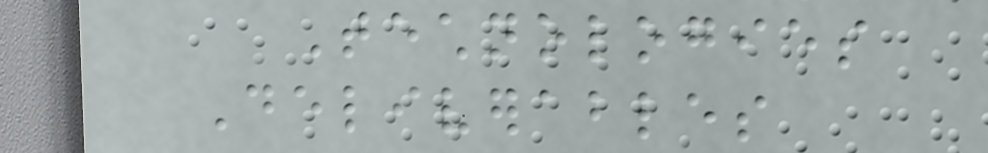Technologies
Deliverables
